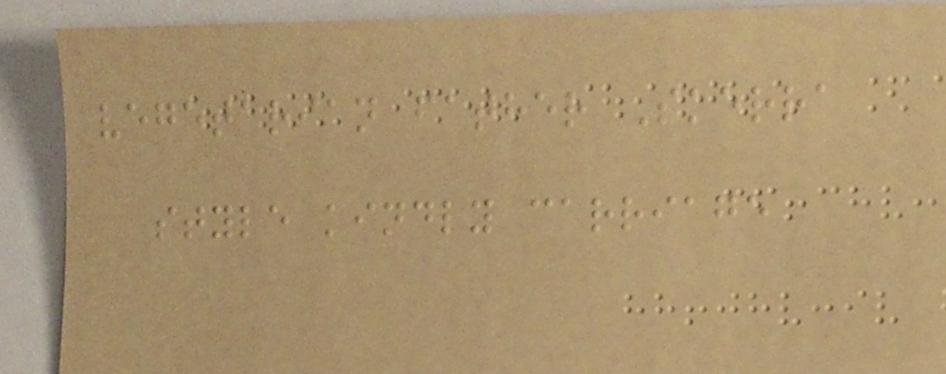vegetarian father Skerra
style kindly carriage
